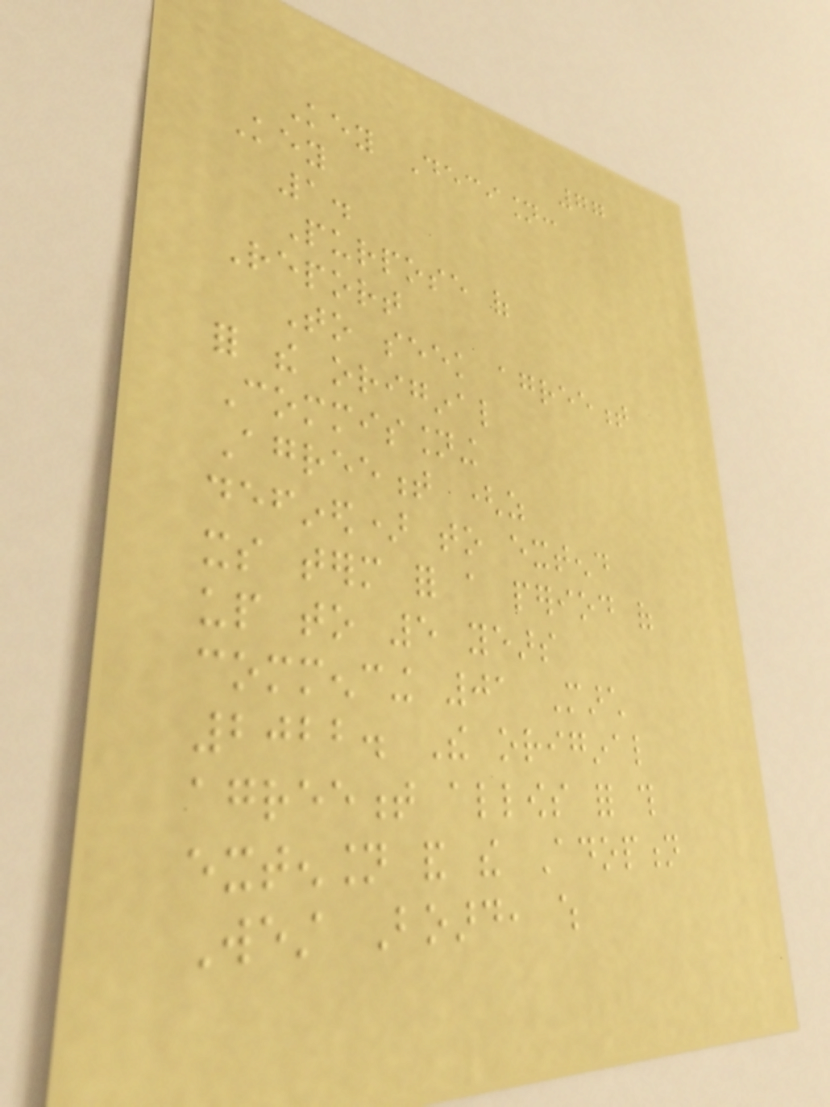77
Key Decision:
Key
1.
Purpose of
Report
To seek agreement
for the original
Commissioning
Agreement (as
defined) to extend
its term for a period of
up to 5 years
commencing 01 March
2022. The original
agreement allows for this
extension and the Adoption
West Board, which
